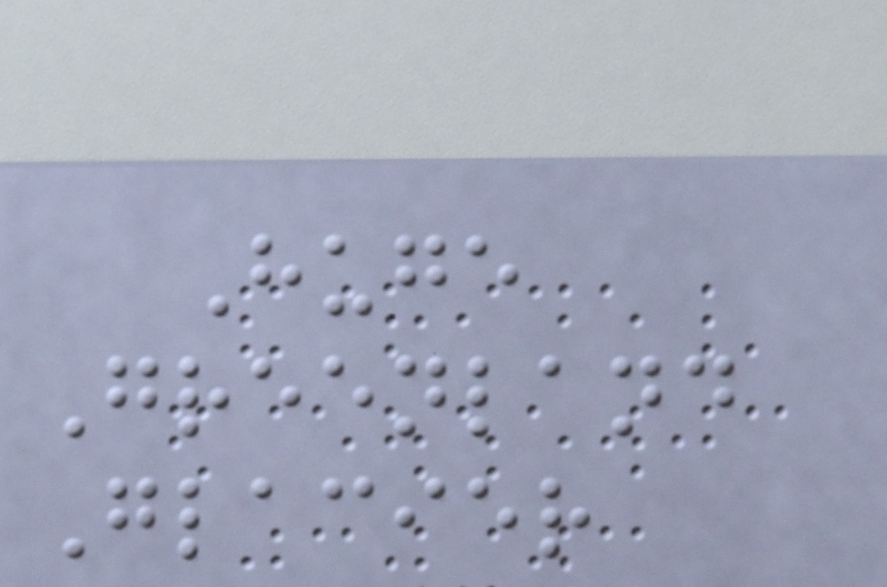Huge
Greenland
Glacier
